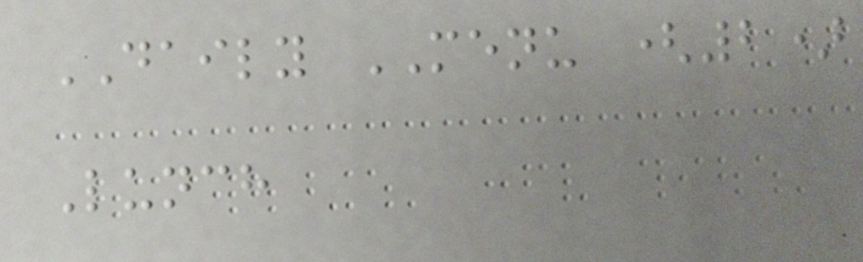DAILY MENU (2)
Lunch
